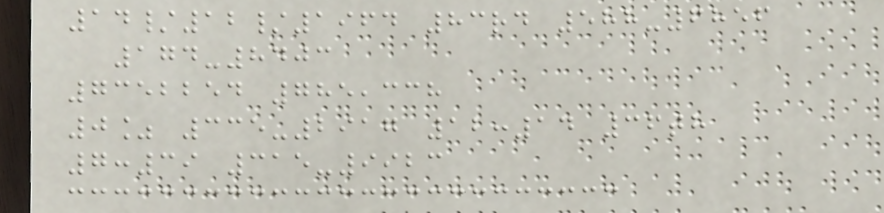14/12/1964 83rd 588-6856
174-8403
7352254 785,338
0% 335-2917 12:14 36th
7:39 315-9923
